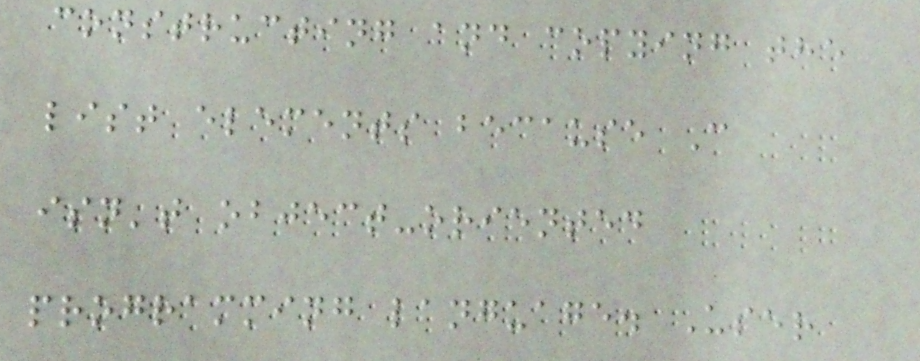constructing and copying the
list elements because C
isn't object-oriented
programming language. User
